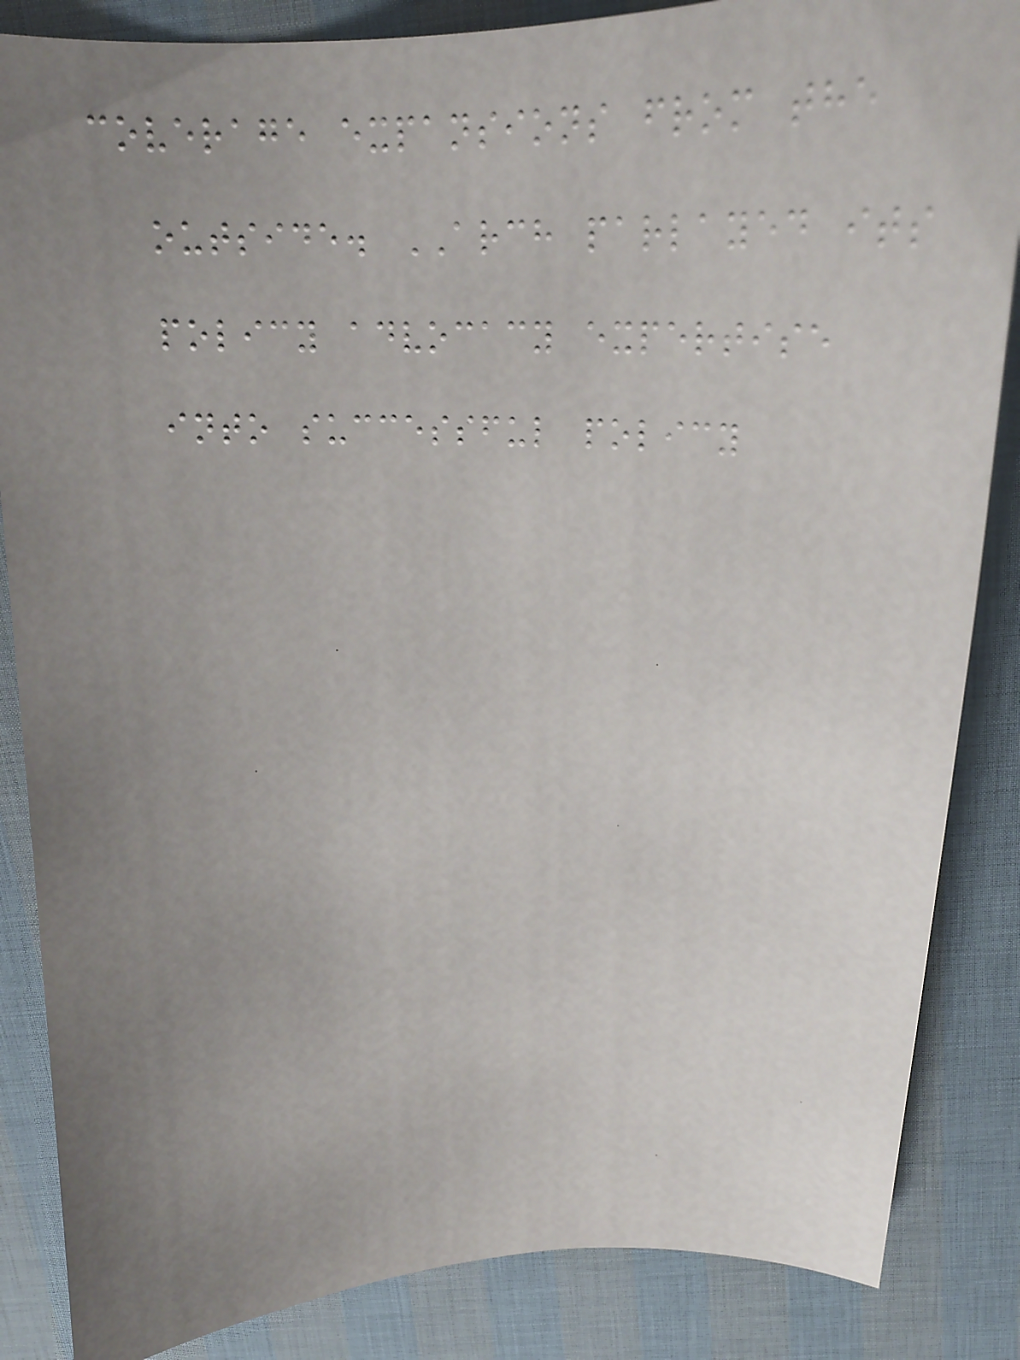coverage expansions from the
outside. ARCH parlayed its
policy advocacy expertise
into successful policy
